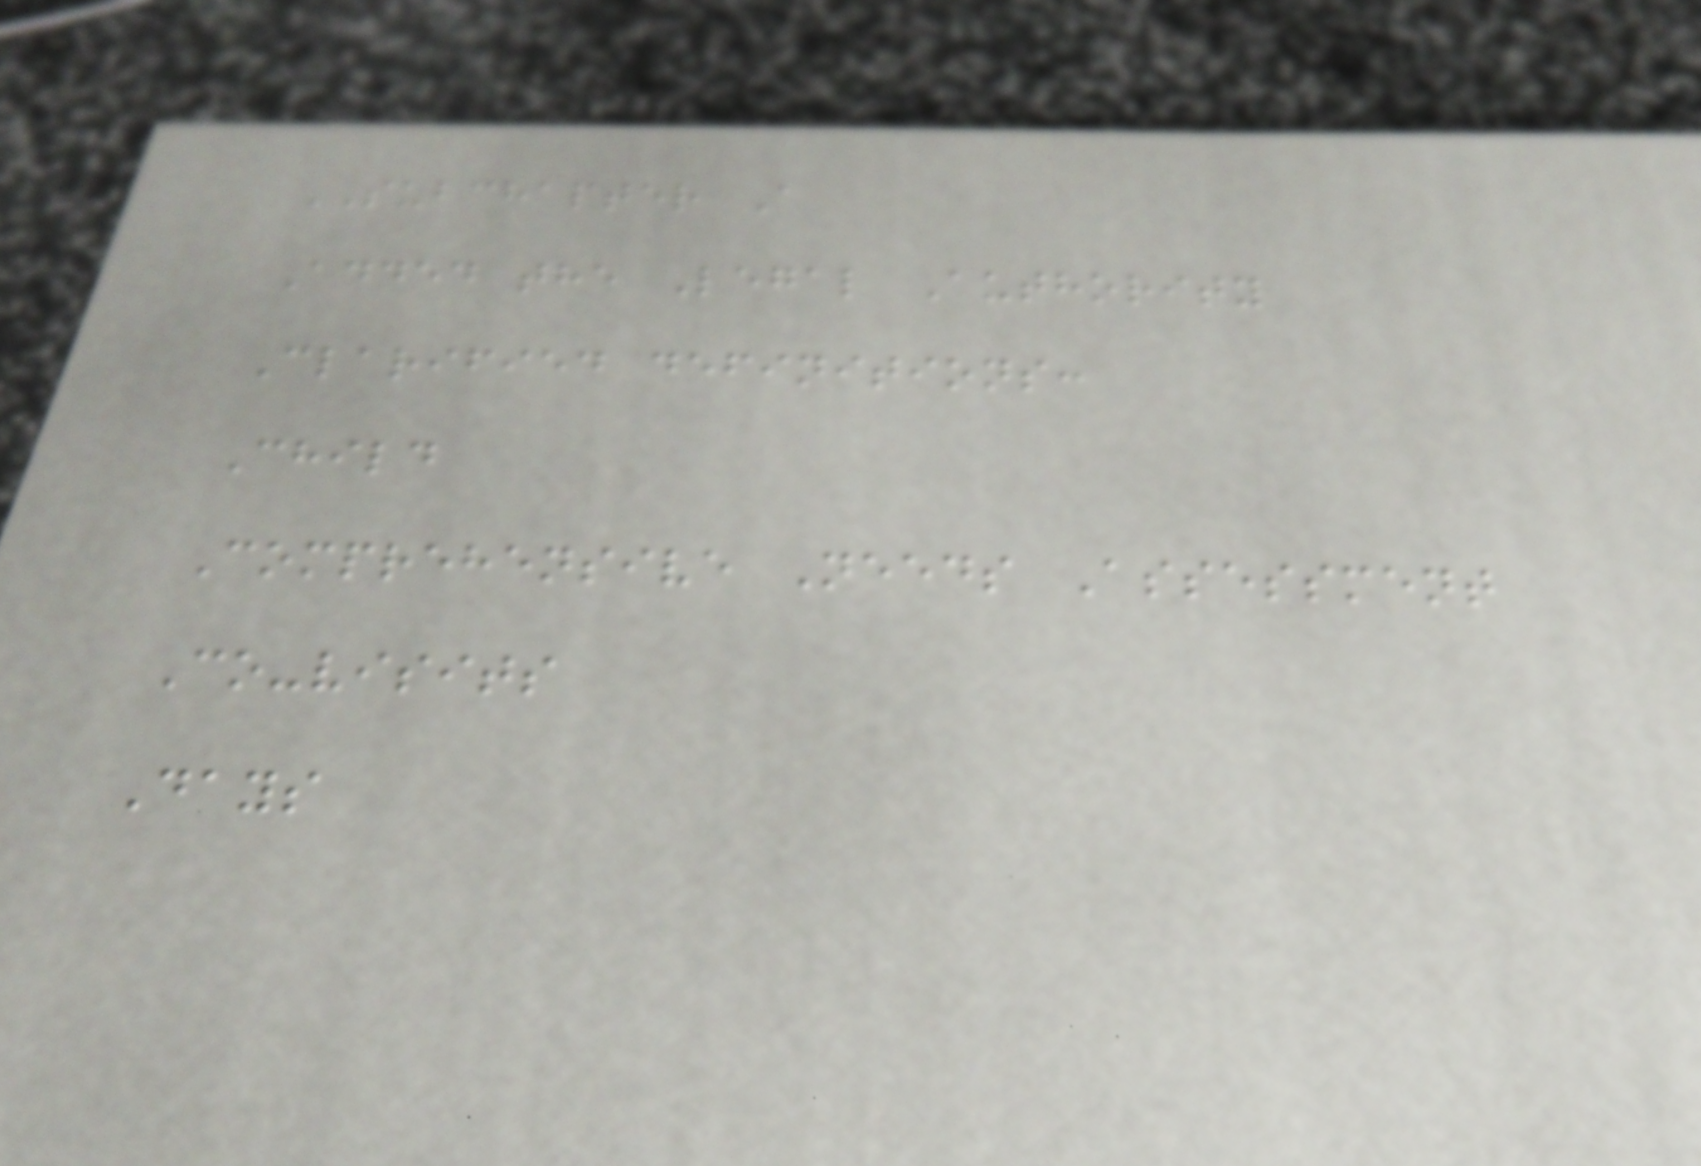SUBCHAPTER A
Added the Legal Authority
Clarified definitions:
Child
Comprehensive Needs Assessment
Co-visits
Days
